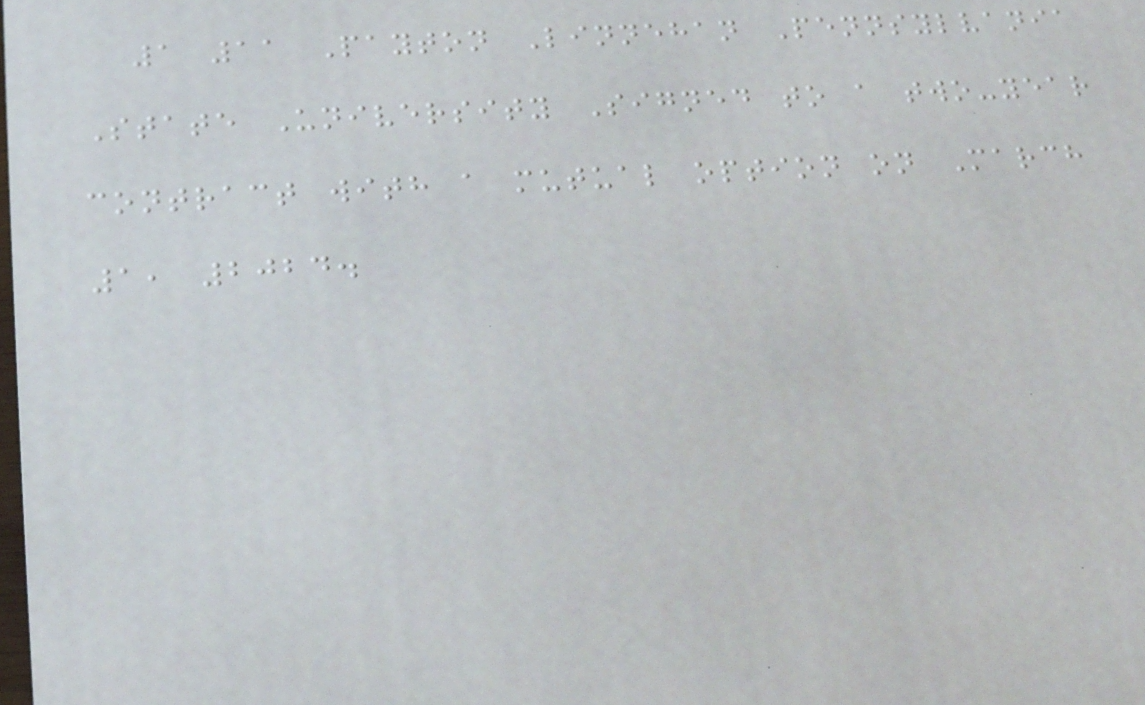1 11 Payton Linnehan Pennsylvania
State University Signed to a two-year
contract with a mutual option on March
1, 2024.
